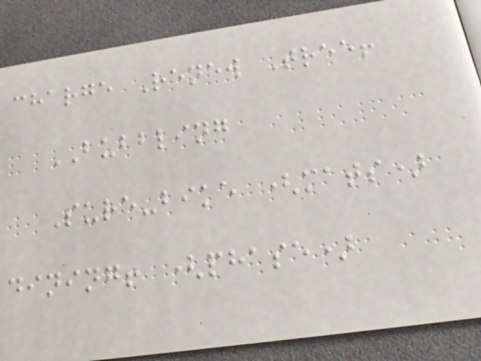charge Renew Tree!
BUBBLING
Sure-bike (mats)
dining! (phase)
